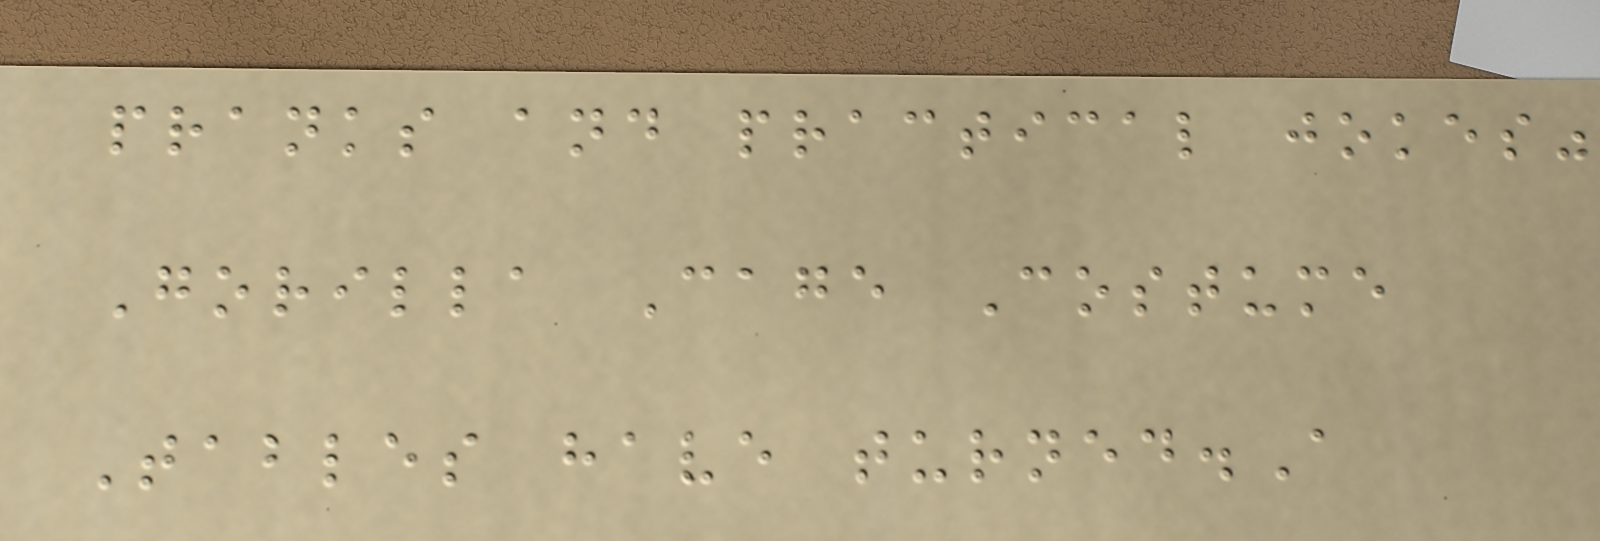pranks and practical jokes"
Gorilla Cage Costume
Tables have turned.A
